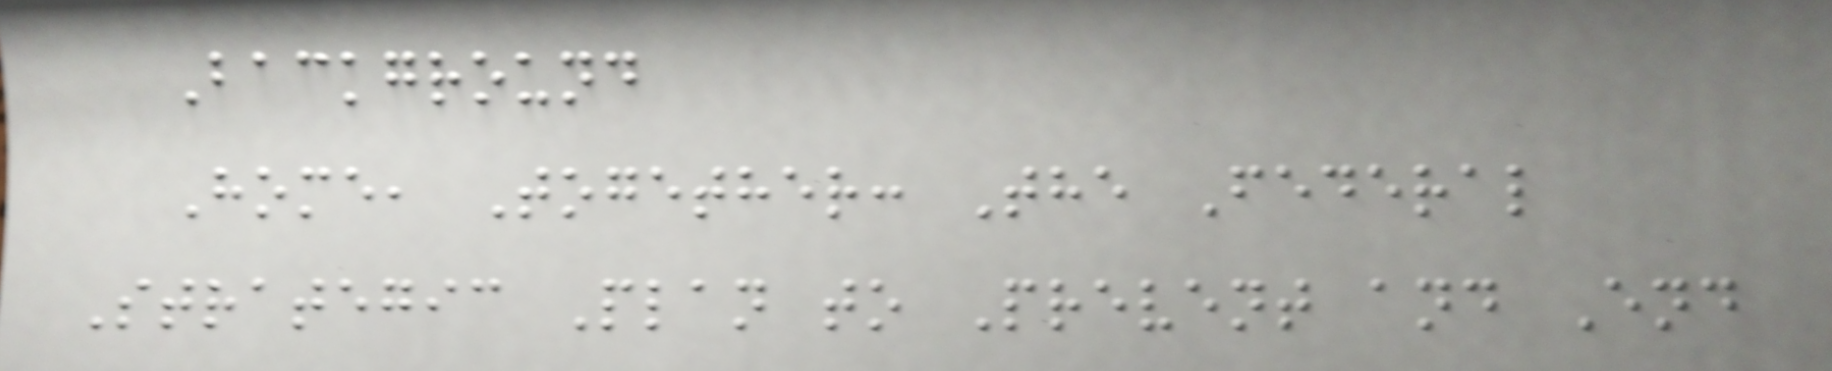Background
Home, Together: The Federal
Strategic Plan to Prevent and End
